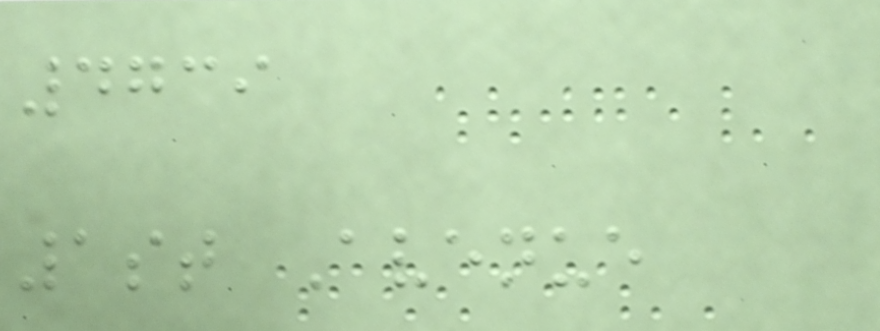4739
1st Avenue
